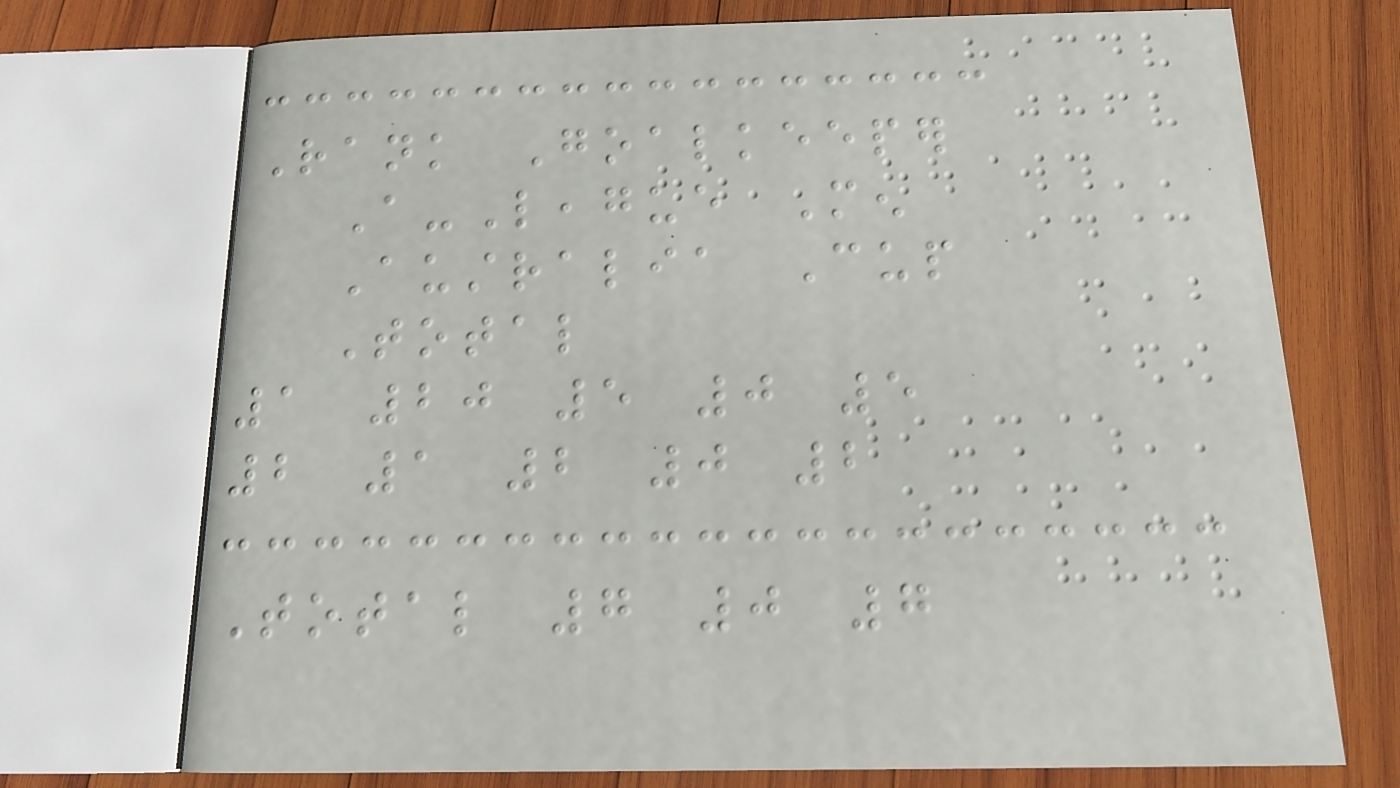Rank Goalkeeper
A-League Men
Australia Cup
Total
1 20 5 0 5
2 1 2 0 2
Total 7 0 7
